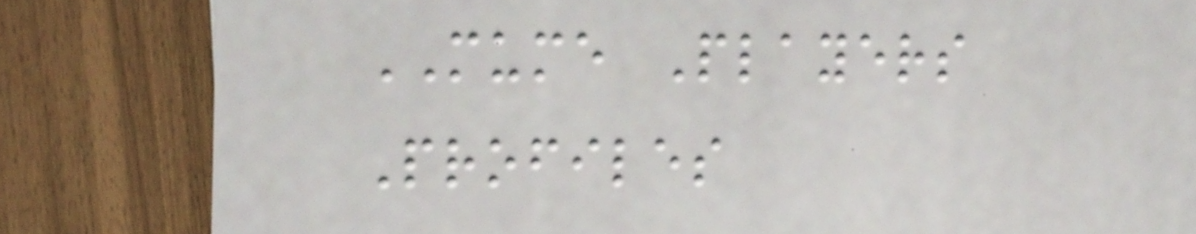MUME Players
Profiles
